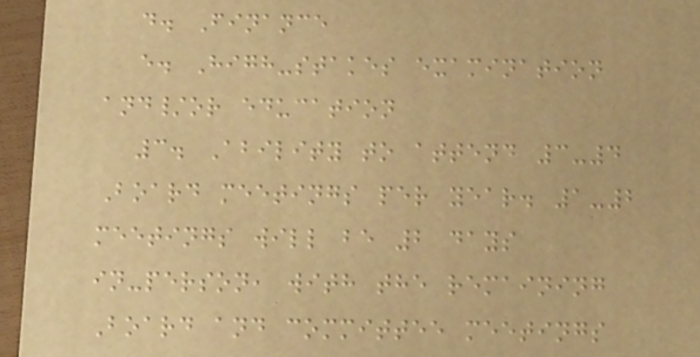d. Finance
e. High-stakes examination
and/or education
3. Ability to attend 3-4
Board meetings per year. 1-2
meetings will be 2 days
in-person, with the remaining
Board and committee meetings
